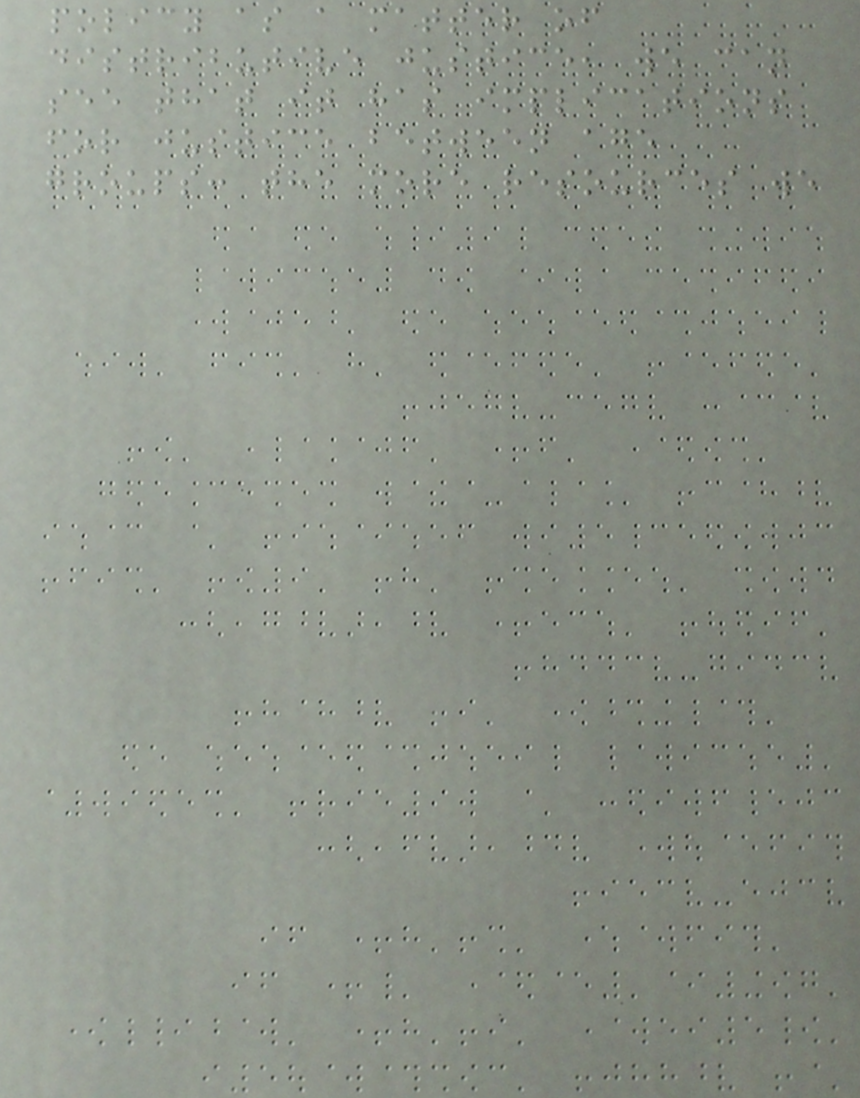policy as a matter of
distributive justice, we can
see that it has implications
for justice between age
groups: the more resources we
